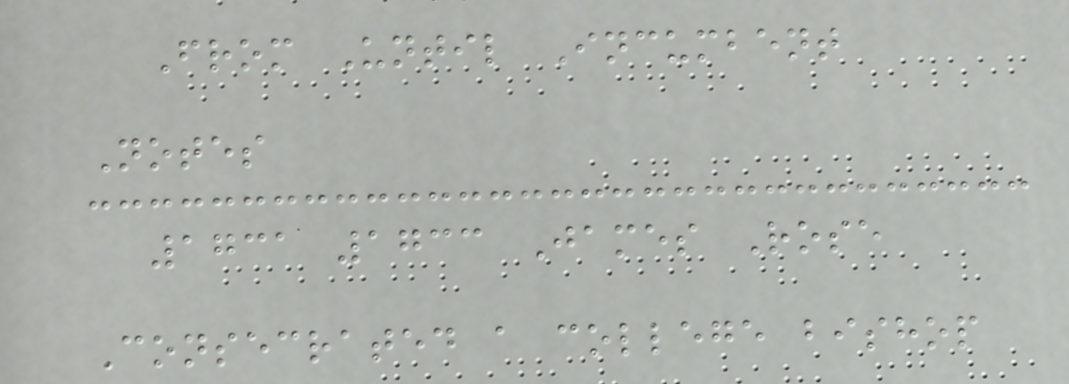From Until Incumbent
Notes
1731 1733 James Rose
Consecrated a college bishop
